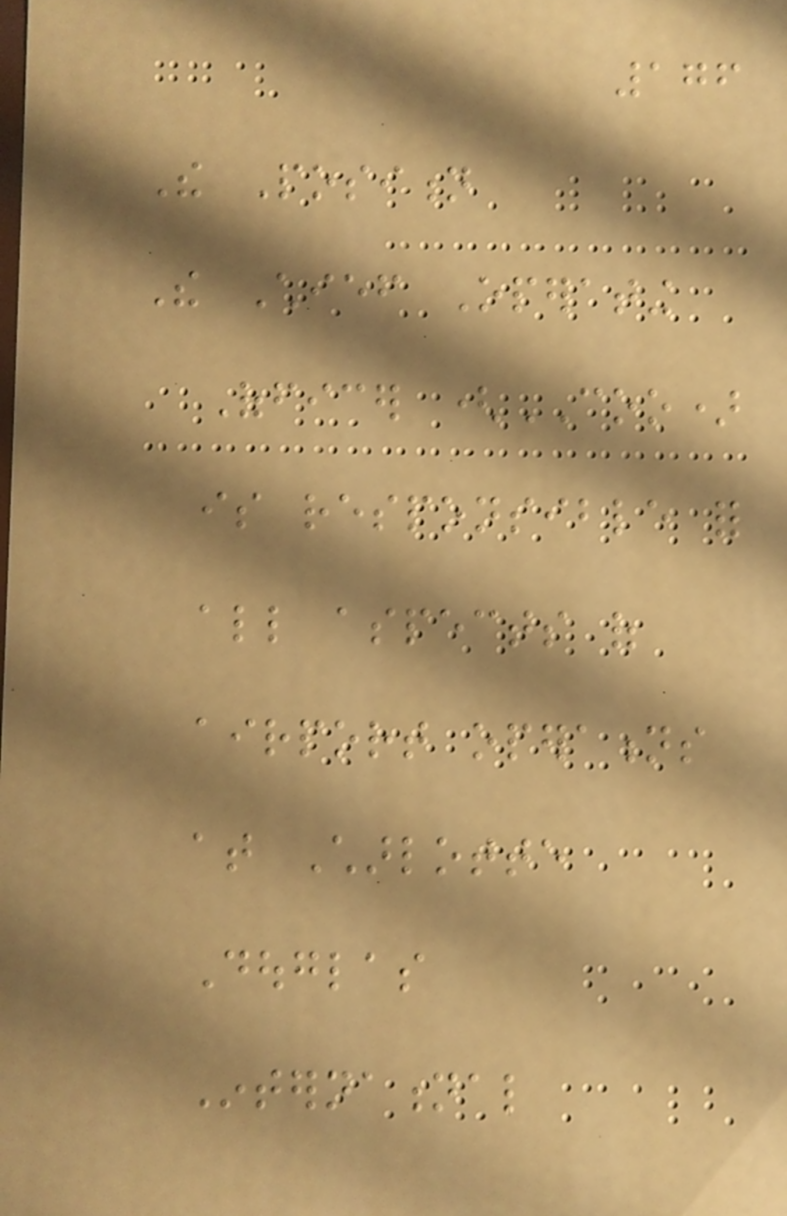176
The Position
The Chief Operating
Officer (COO)
is responsible for
all aspects of
airport operations
at Charlotte
Douglas
International
